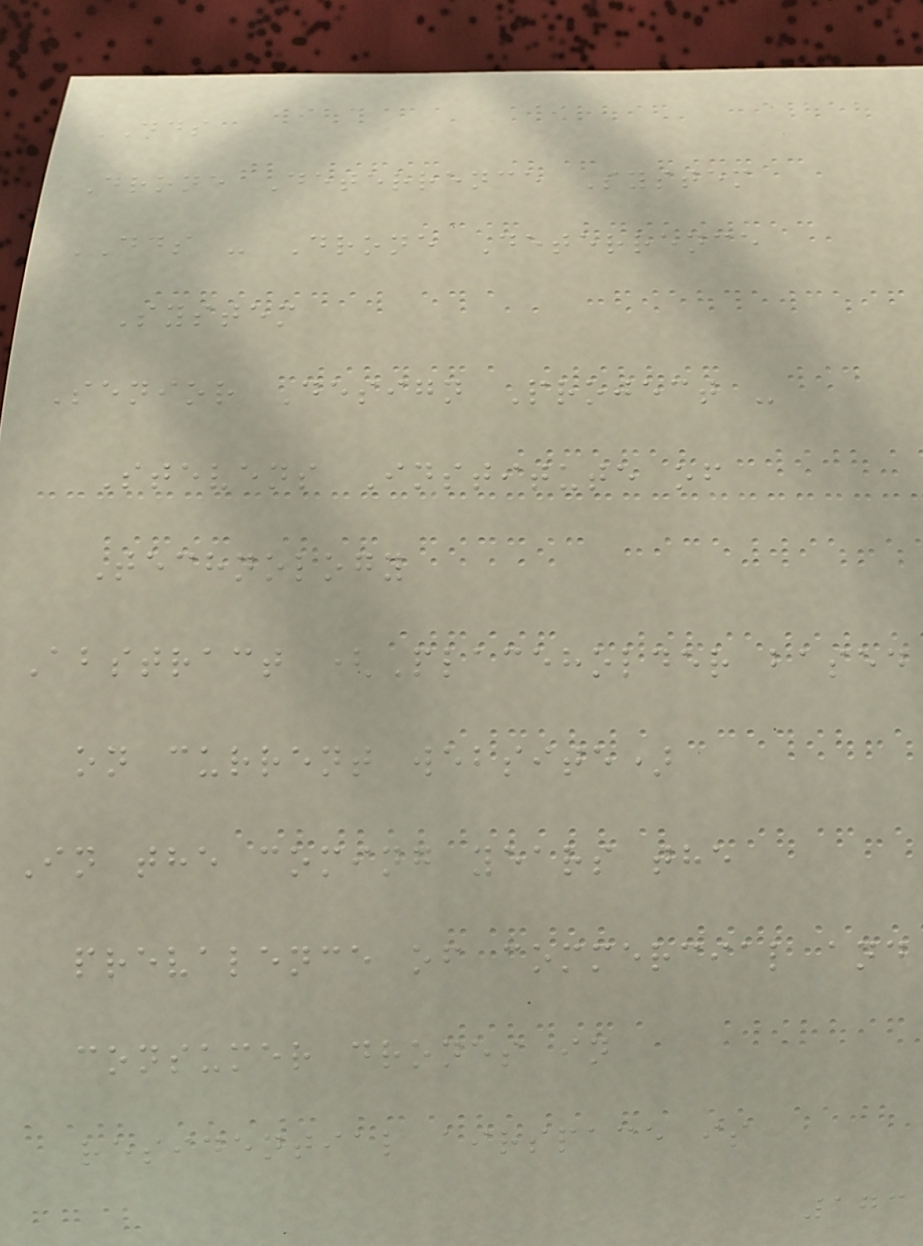DDS
Drone Deterrence System
DDS - Drone Deterrence
System
Senior Design Project -
Stevens Institute of
Technology
Abstract (Placeholder based
on current website)
In the coming years the
prevalence of commercial and
consumer drones in
residential airspace is
173
